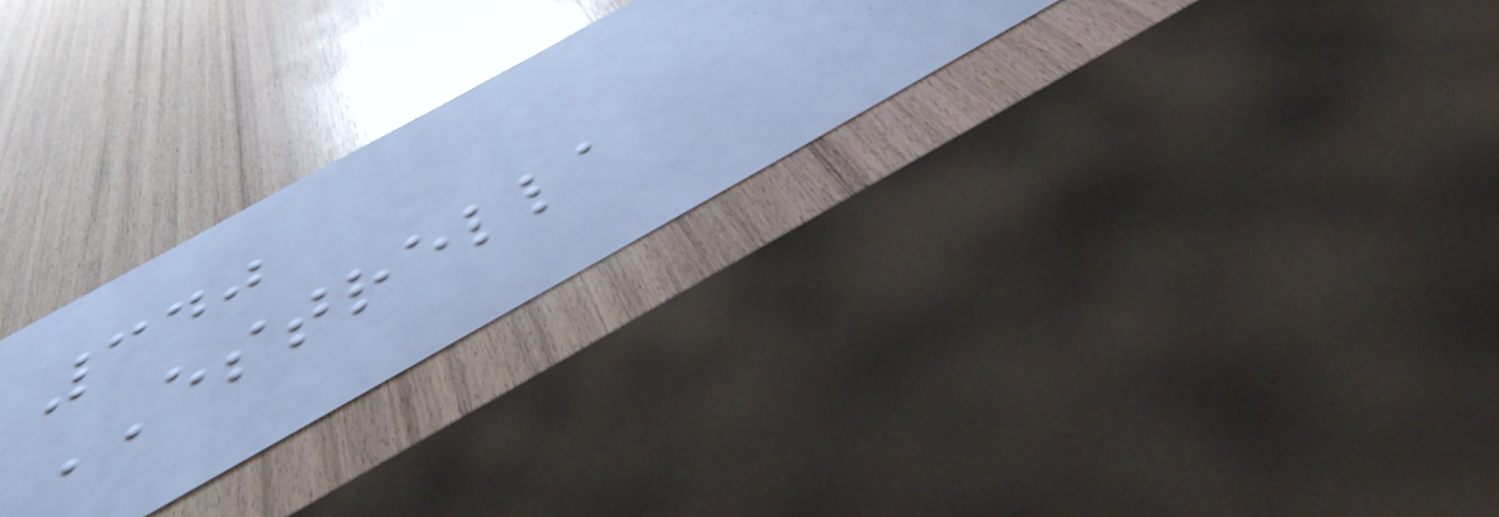340
ESTRELLA
